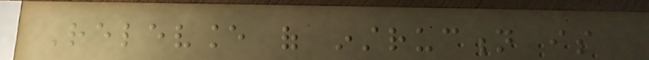Relevance of instruction is
